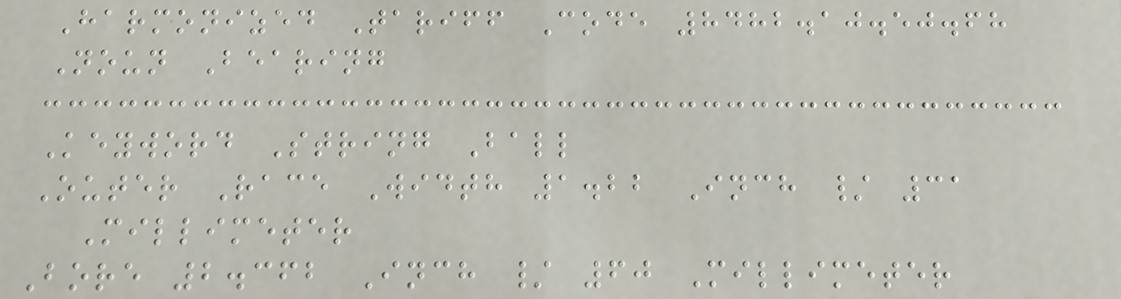Harmonized Tariff Code 8482.10.50.68
Noun Bearing
Keyword String Ball
Outer Race Width 1.22 Inch / 31
Millimeter
Bore 2.362 Inch / 60 Millimeter
